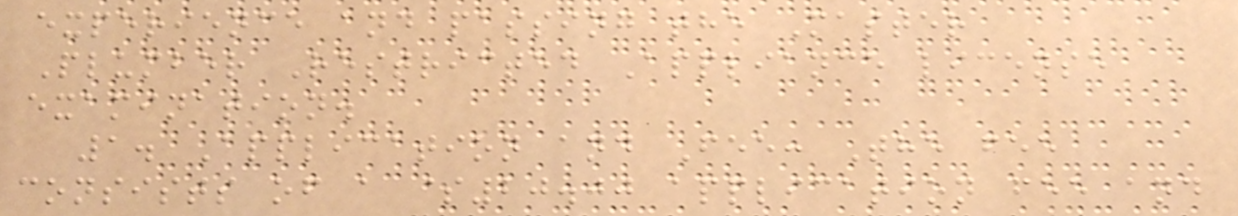experience and passing the Master
Plumber Restricted Appliance license
examination.
1. Application and Fee: The fee
consists of a $20.00 application fee and
